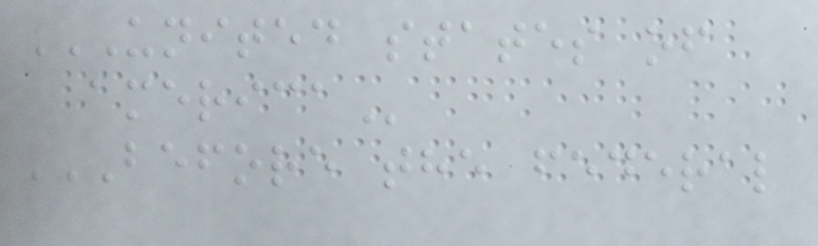UNITED STATES OF
AMERICA
BEFORE THE FEDERAL
